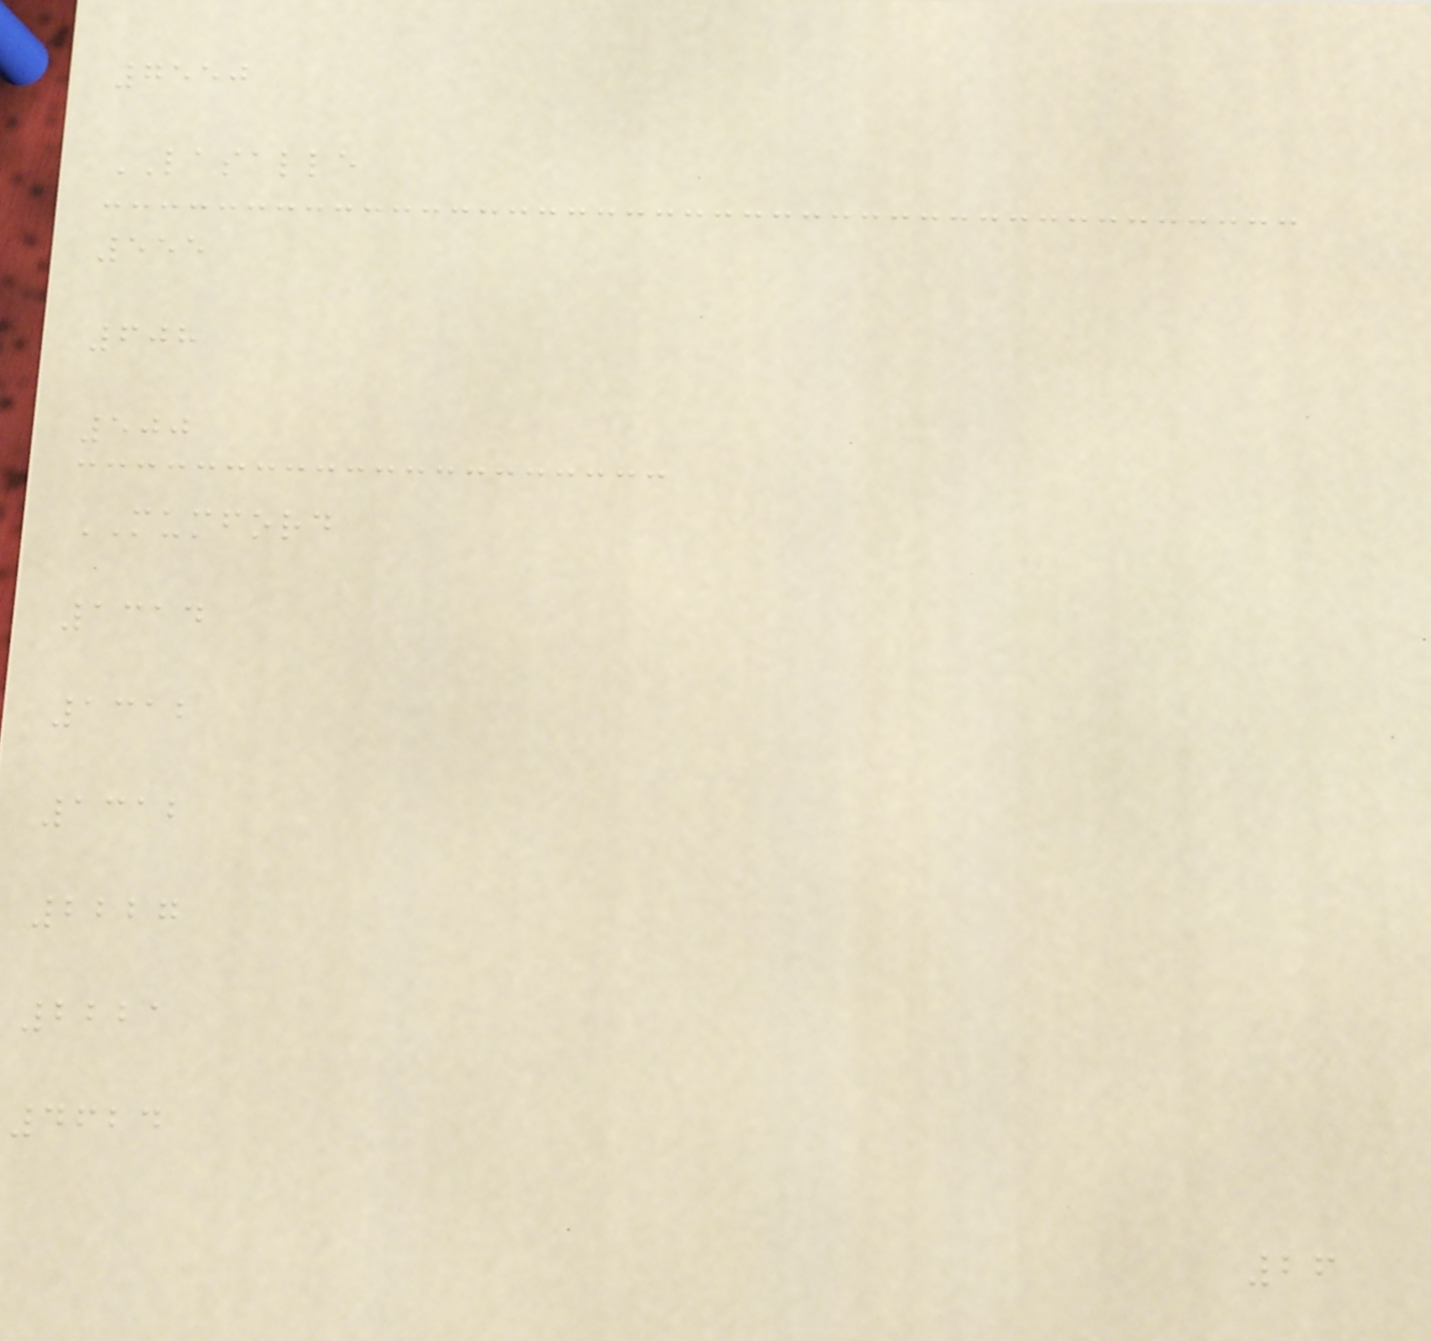7550
LASALLE
555
608
500
MUMFORD
1314
1312
1312
2227
2221
4624
26
